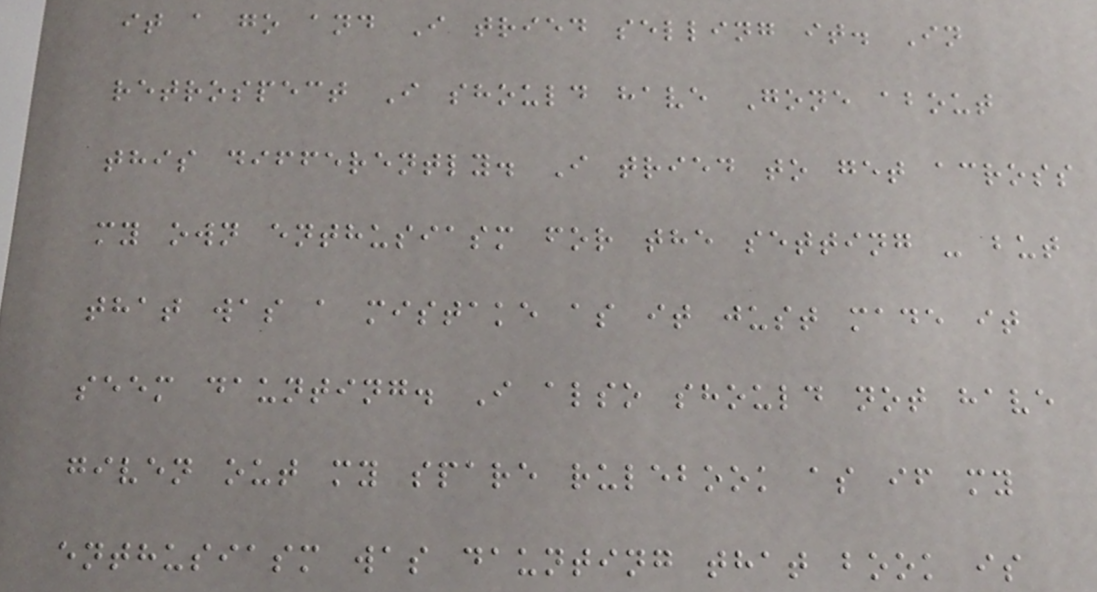it a go and I tried selling it. In
retrospect I should have Gone about
this differently. I tried to get across
my own enthusiasm for the setting - but
that was a mistake as it just made it
seem daunting. I also should not have
given out my spare rulebook as if my
enthusiasm was daunting that book is
